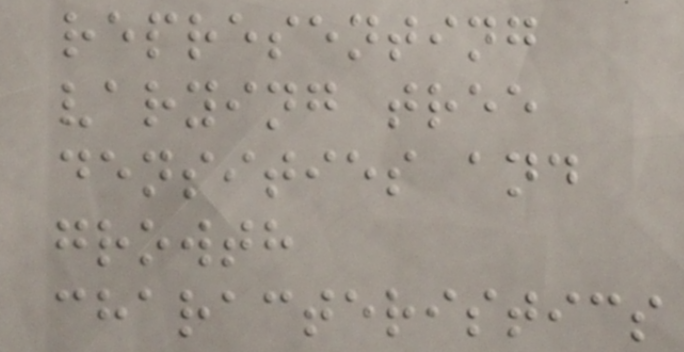representing
varying tree
densities and
growth
characteristics
